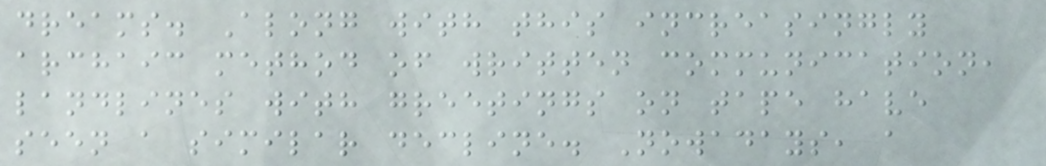dreams. Along with this increasingly
archaic method of written communication,
landlines with greetings on tape have
seen a similar decline. Nowadays, a
